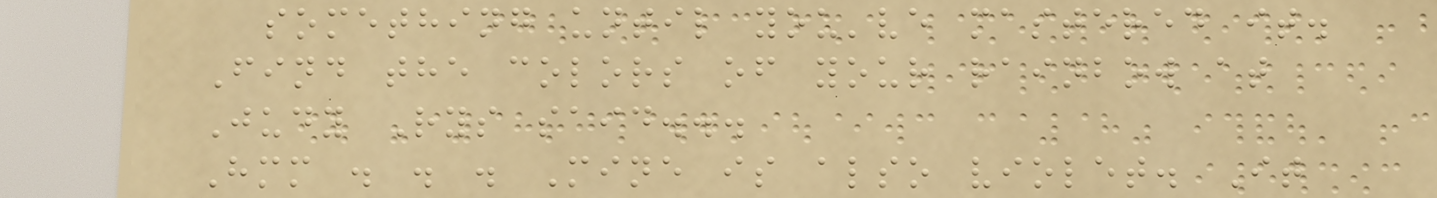something until you've mastered it.
Find the colors of your rainbow at
Judy Rys said...
Hmm . . . Mine is also violet. It
